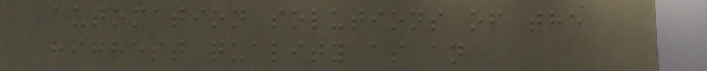automation solutions of the
highest quality as an
